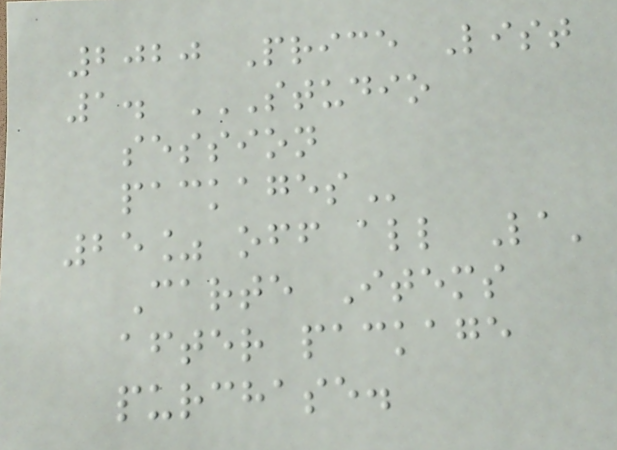2020 Price List
1. STUDIO
SESSION
PACKAGES
25% off all La'
Carte Items
after package
purchase.
